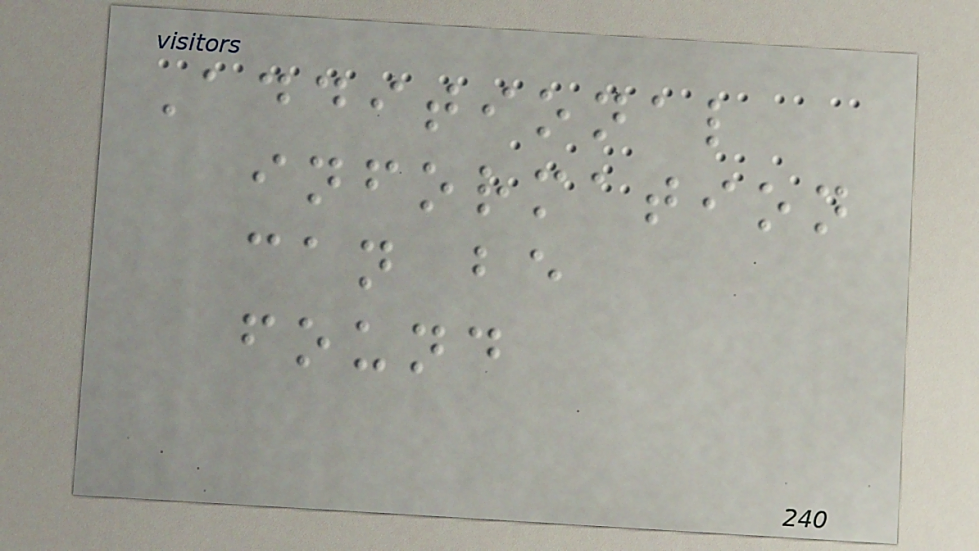Additional
information
can be
found
